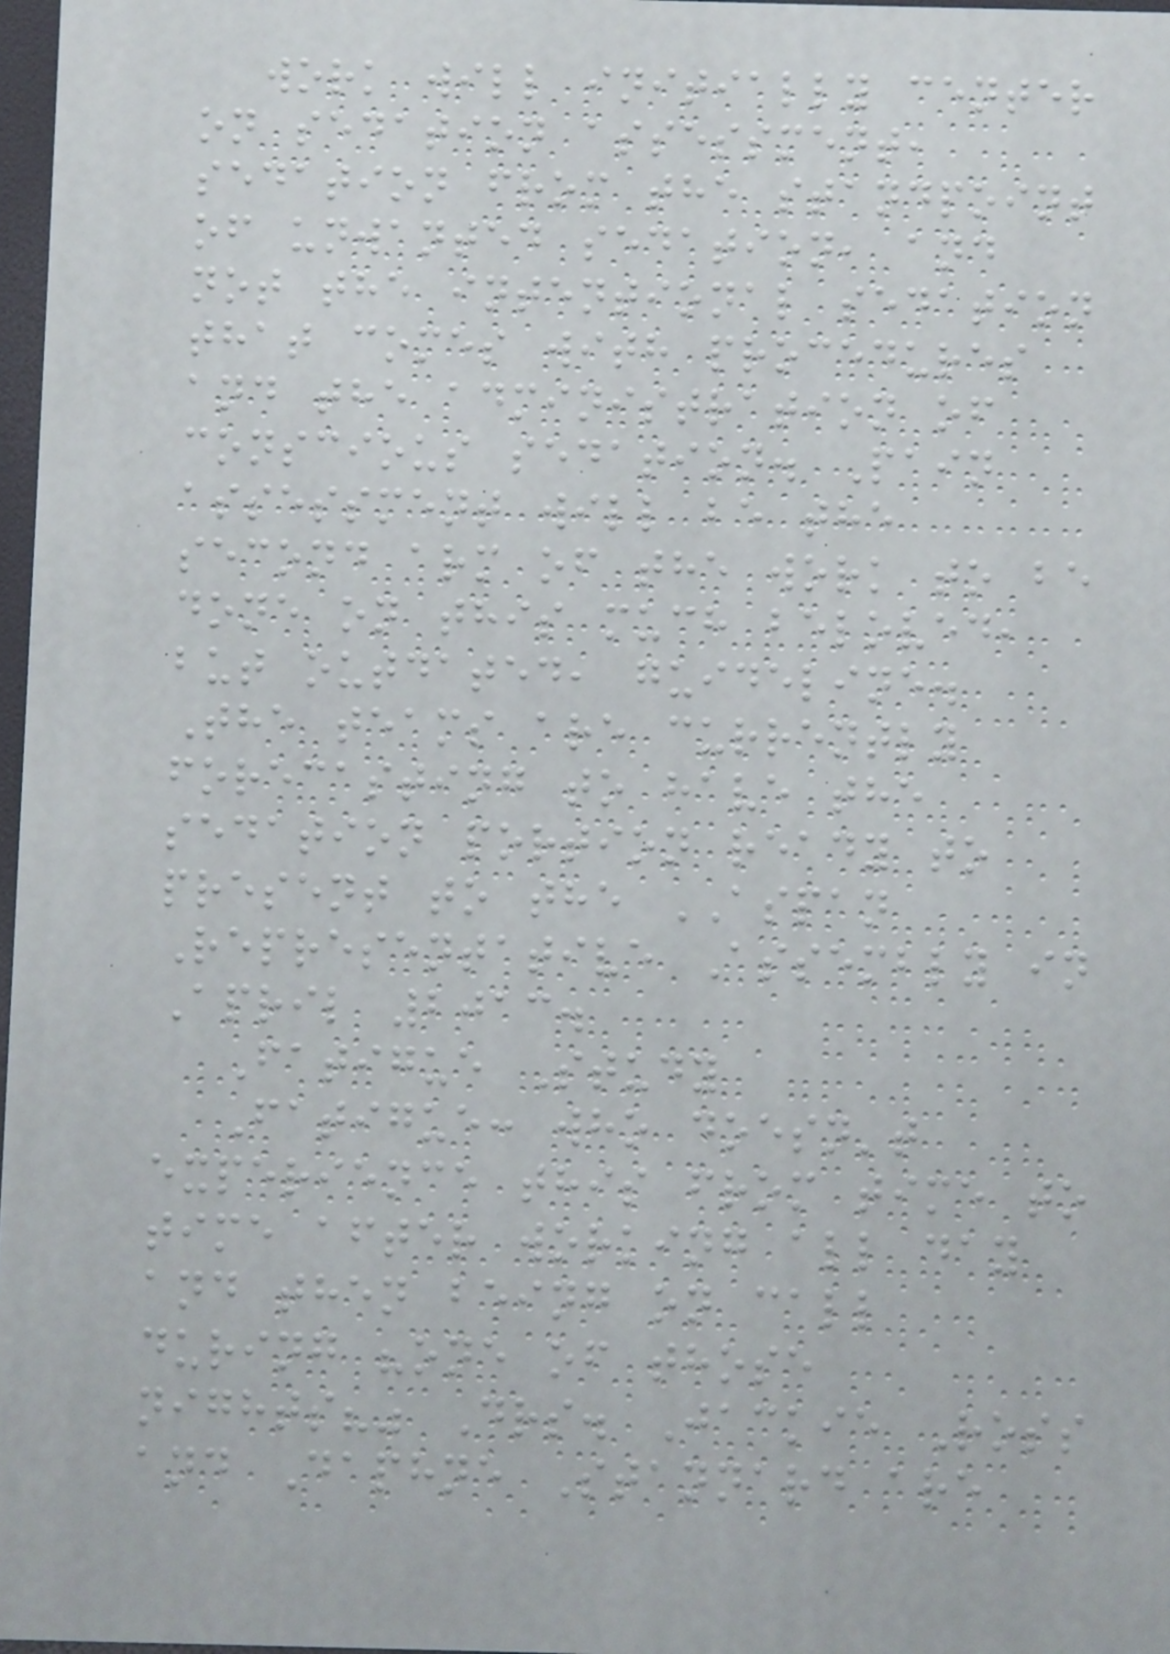work will initially center
on sedation assessment,
sedation from the standpoint
of unwanted sedation, and
not the intentional sedation
that comes with procedures
and the administration of
conscious sedation. Pain
assessment will be the
second arm of the work to be
done on this much beloved,
but outdated, guideline.
The teams are currently
forecasting to have the
sedation portion ready to
present to the ASPAN
Representative Assembly in
April 2013.
Fatigue Study
Fatigue: who doesn't
experience this from time to
time after working all day
and then being on call
during "one of those
nights?" Drs. Jackie Ross
and Daphne Stannard are
